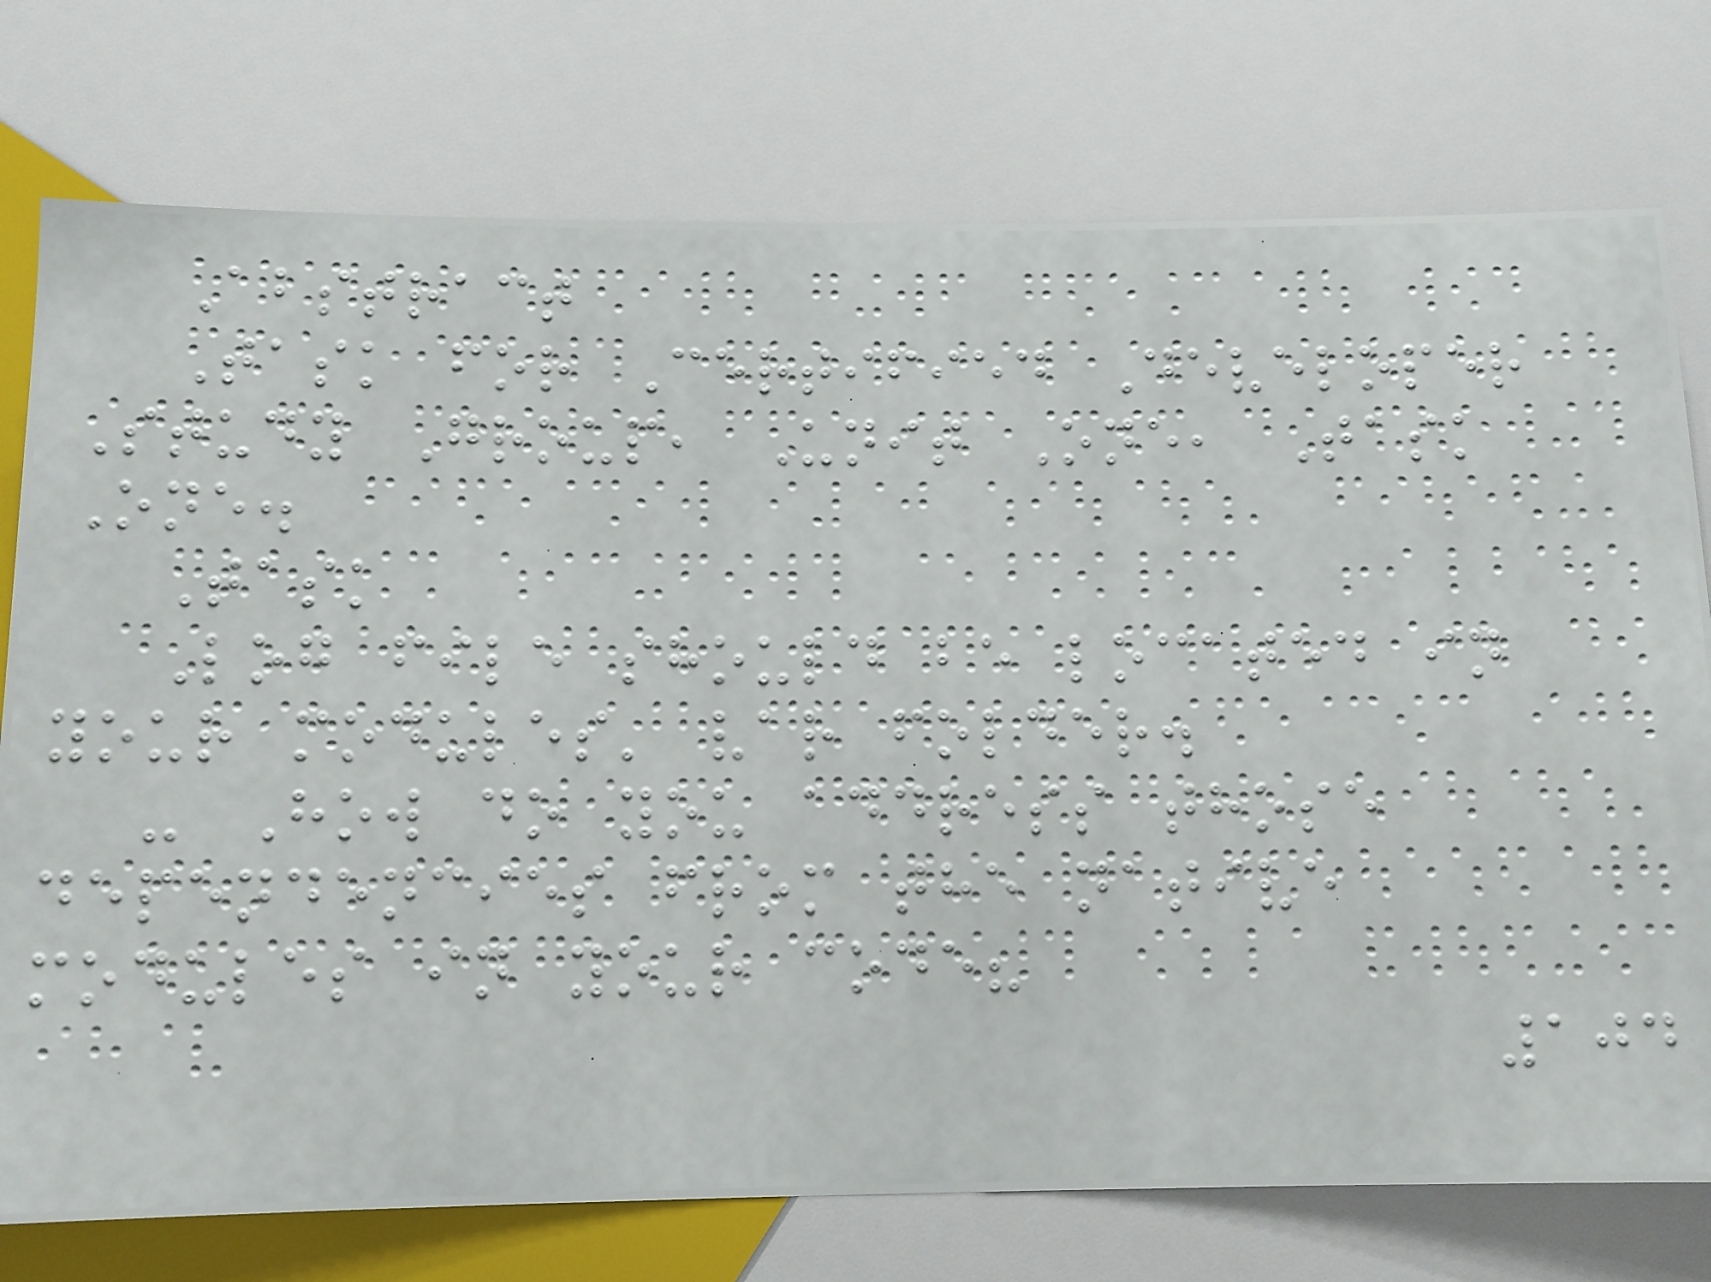Abstract
Task for Certified Developer
Study Group, Unit One, Task
One.
Task
Log file should be located in
your modules' var folder.
- How do you address those
dependencies from the native
modules in your code?
104
